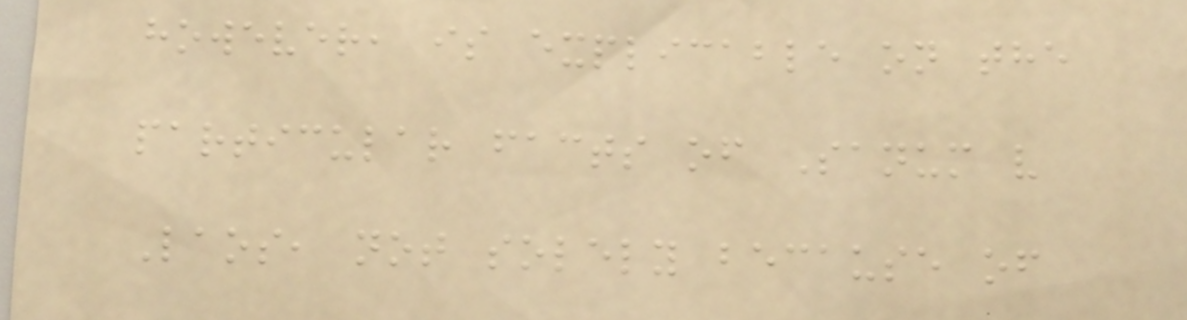however, is explicable on the
particular facts of Sanum v
Laos, not solely because of
